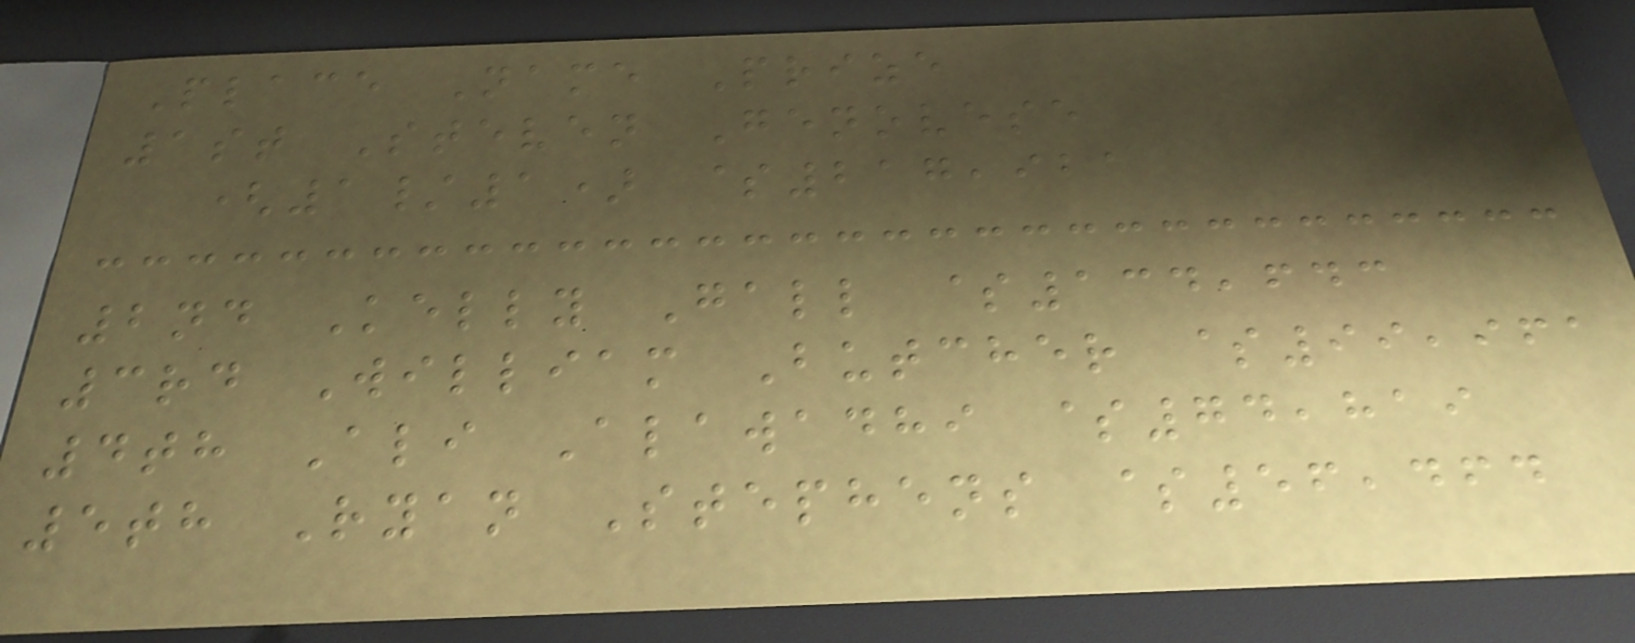Place Name Prize
1st Steven Genovese
(1/1) $217,921
2nd Kelly Gall $134,643
3rd William Butcher $99,961
4th Ali Alawadhi $74,819
5th Ryan Stephens $56,464
